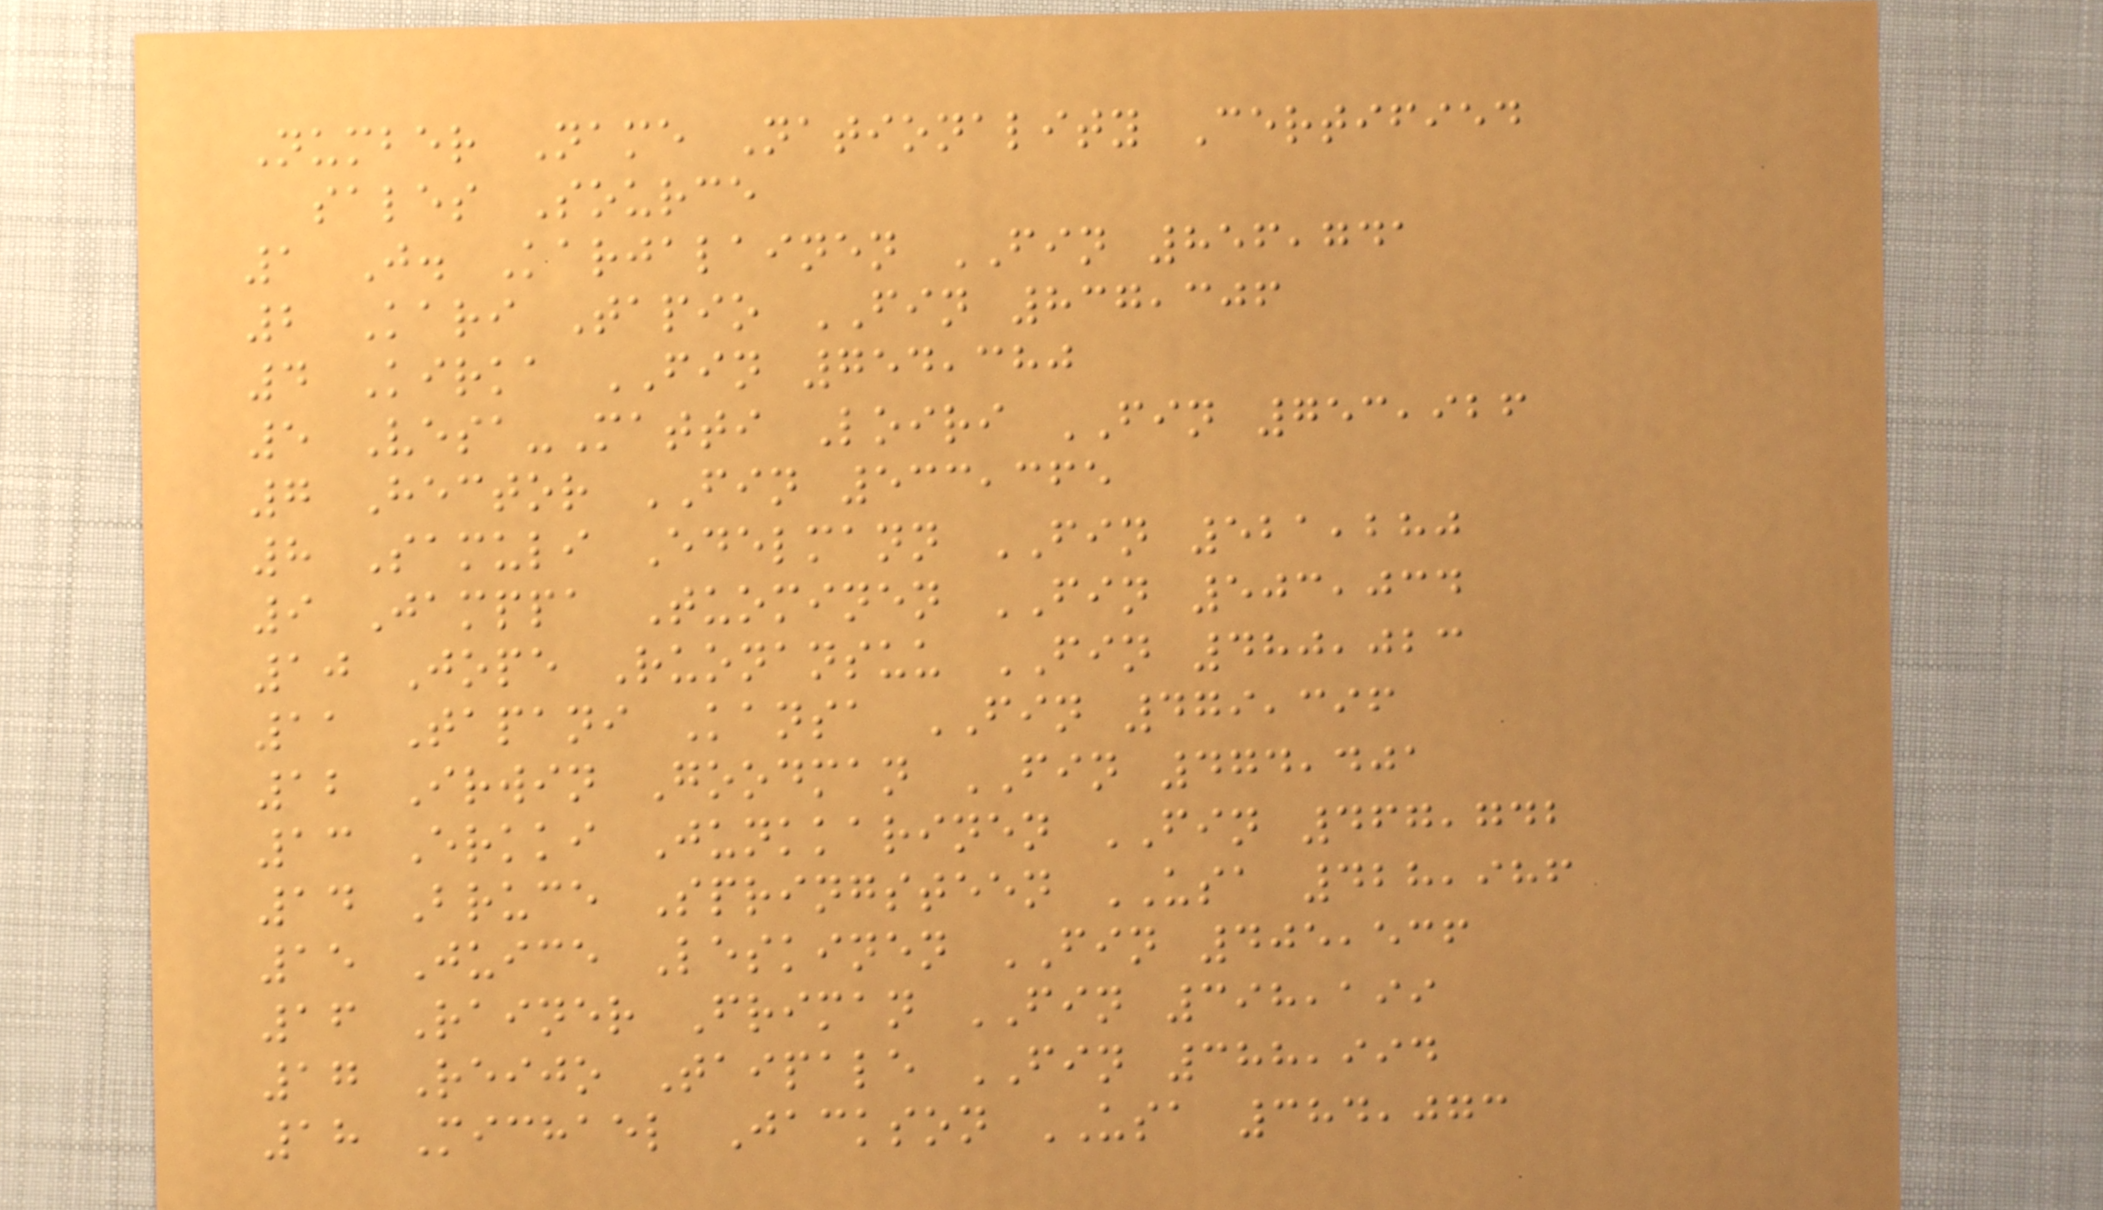Number Name Nationality Certified
sales Source
1 J. Karjalainen FIN 856,741
2 Kari Tapio FIN 837,306
4 Kirka FIN 754,380
5 Vesa-Matti Loiri FIN 753,926
7 Hector FIN 533,365
8 Samuli Edelmann FIN 521,280
9 Jamppa Tuominen FIN 503,034
10 Jope Ruonansuu FIN 480,023
11 Tapani Kansa FIN 479,396
12 Irwin Goodman FIN 474,401
13 Erkki Junkkarinen FIN 467,742
14 Bruce Springsteen USA 428,986
15 Juice Leskinen FIN 405,536
16 Rainer Friman FIN 398,199
17 Reijo Taipale FIN 388,994
18 Michael Jackson USA 384,073
